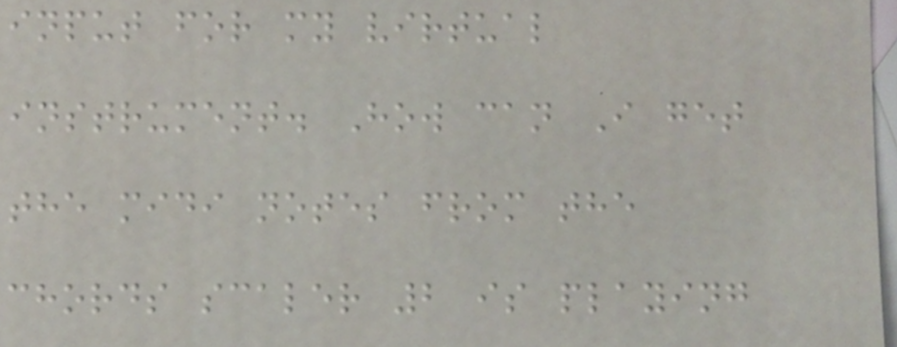input for my virtual
instrument. How can I get
the midi notes from the
chords scaler 2 is playing
